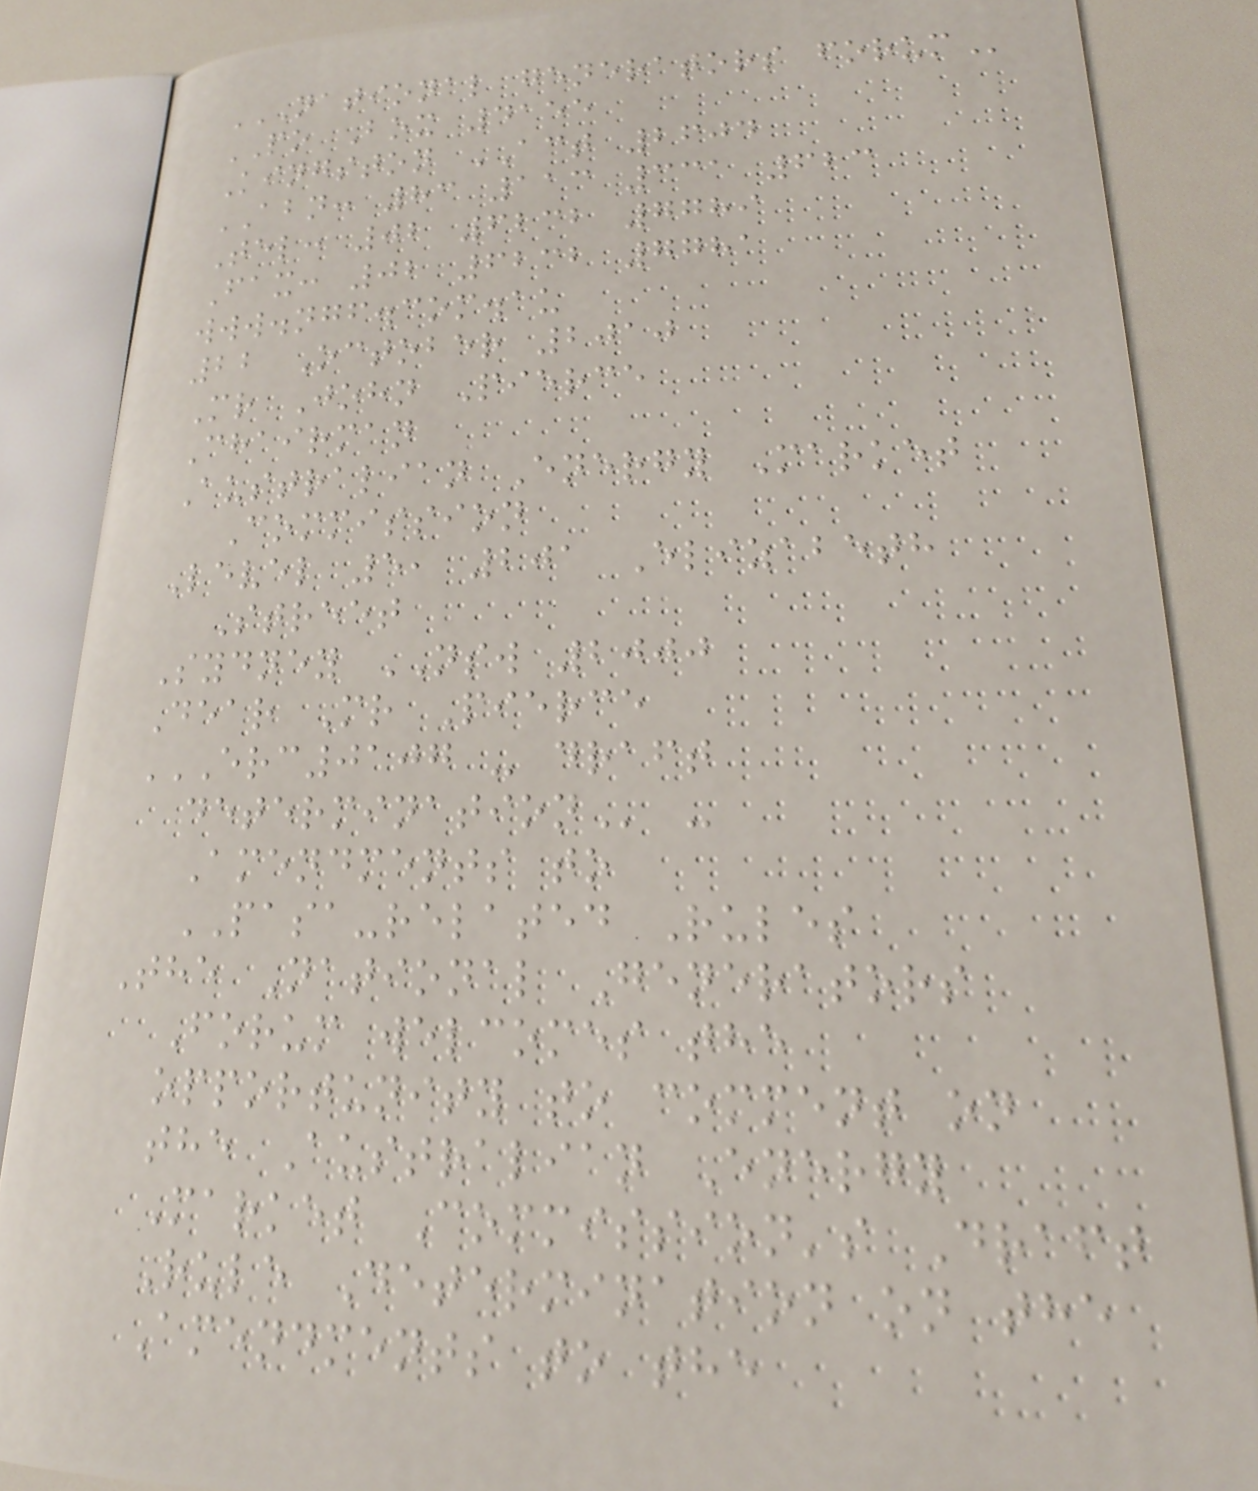NATIONAL GENERATORS FORUM
PO Box 4155
Kingston ACT 2604
ABN: 83 113 331 623
Tel: 02 6232 7789
Fax: 02 6232 7781
www.ngf.com.au
22 October 2010
Mr John Pierce
Chairman
Australian Energy Market
Commission
Level 5, 201 Elizabeth
Street
Sydney NSW 2000
Dear Mr Pierce
ERC0107 - DRAFT
DETERMINATION -
Amendments to
PASA-related Rules
The National Generators
Forum welcomes the
opportunity to comment on
the Australian Energy
Market Commission's Draft
Rule Determination on the
Amendments to the
